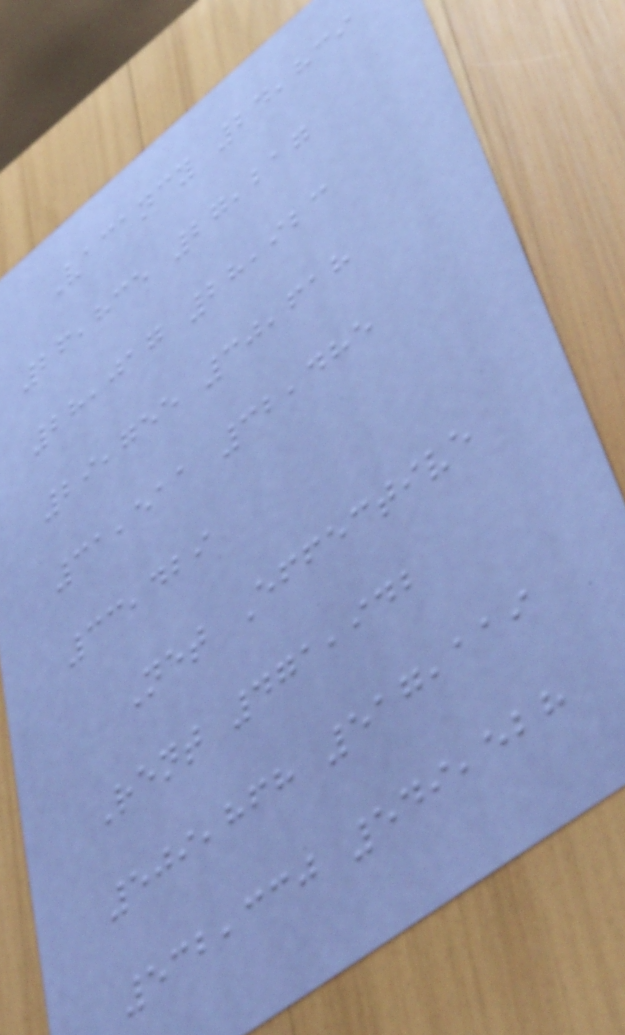Vacancy 24,839
26,835 27,217
28,017 28,923
29,755 30,618
31,511 32,485
33,429
Net Effective
Rent 471,942
509,868 517,119
532,330 549,528
